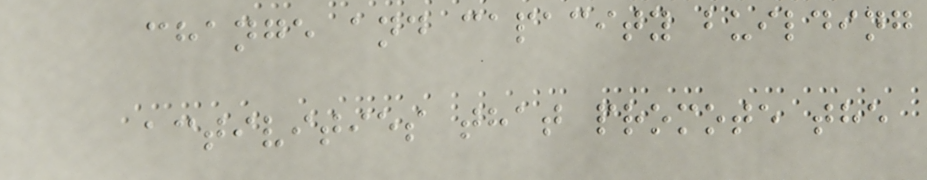change and capacity building
activities that promote the
